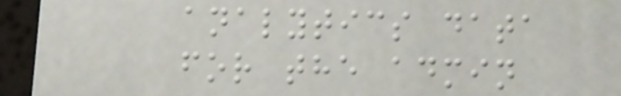analytics data
for the admin
